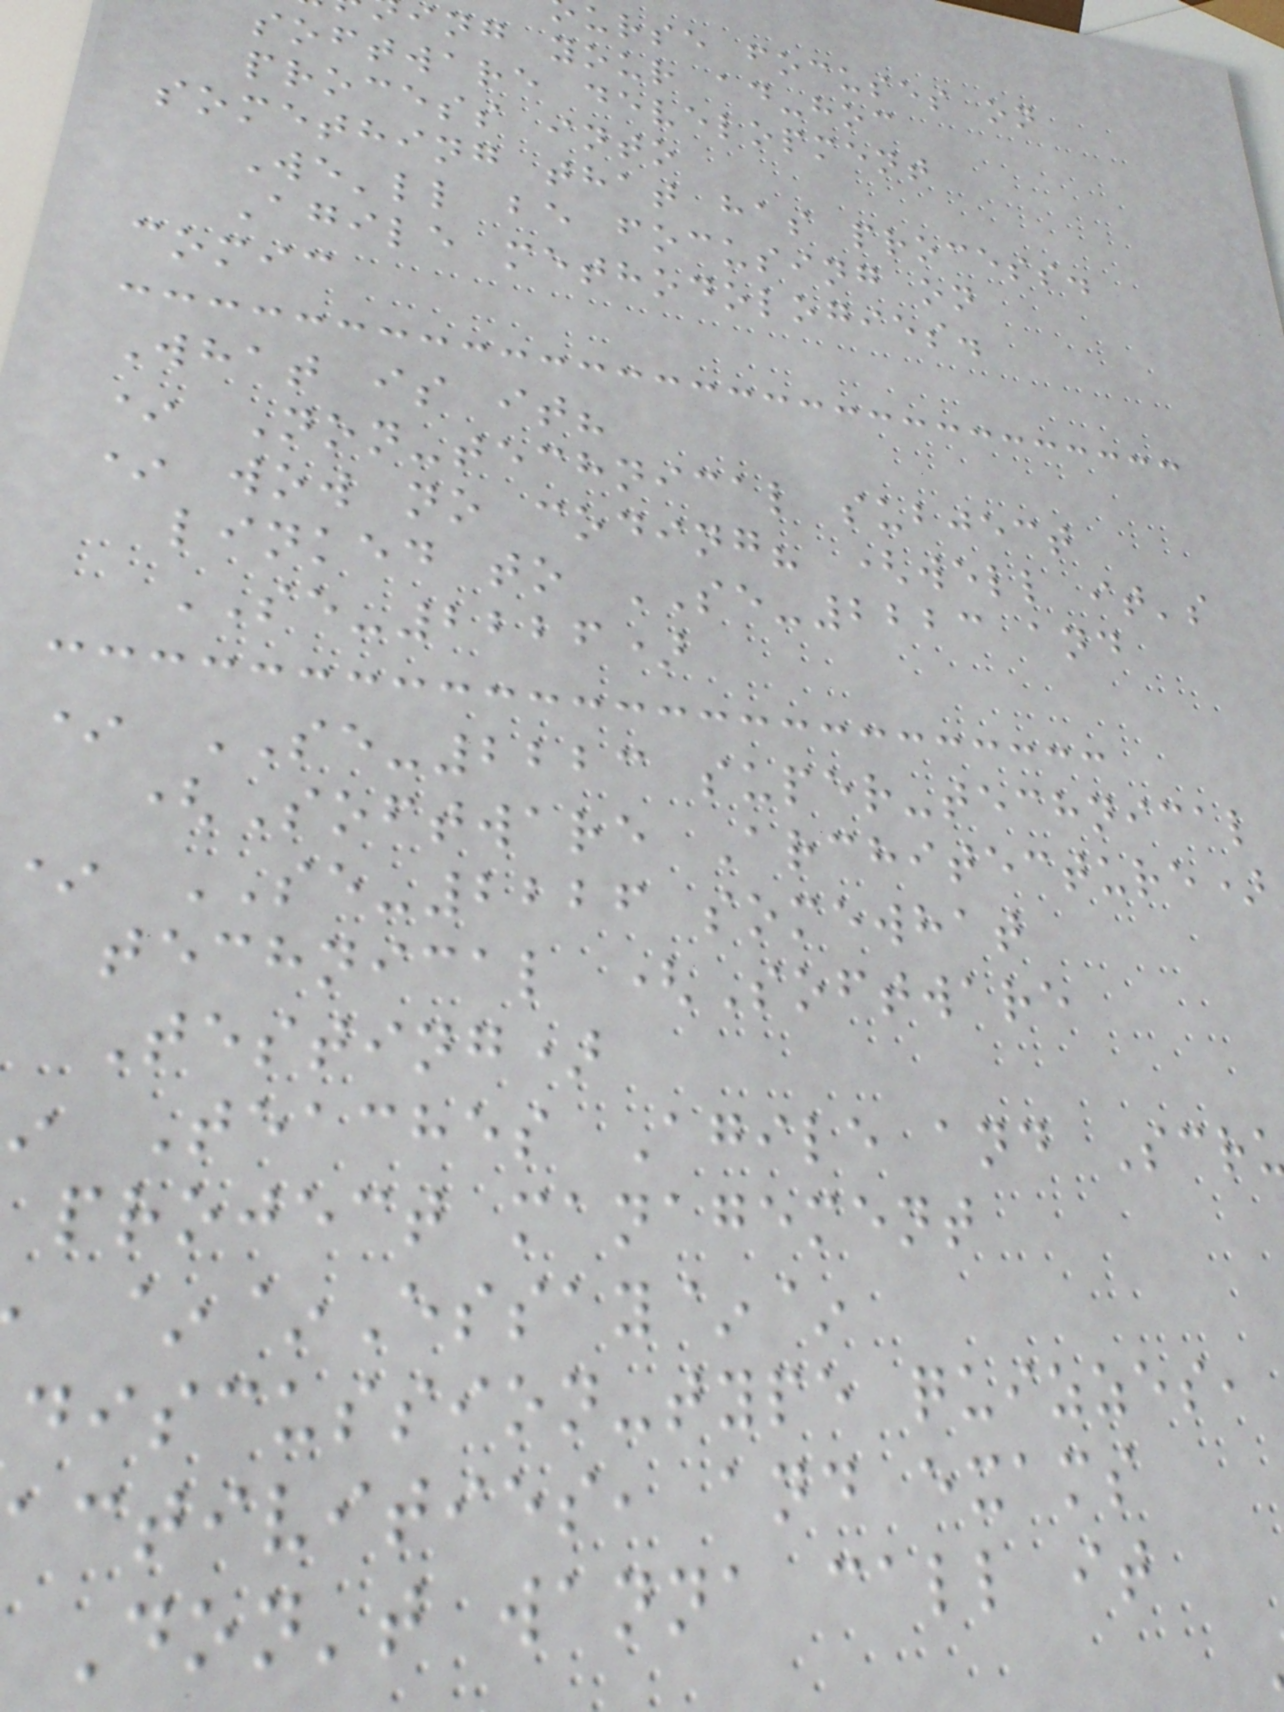urse focuses on
ing your ad-hoc
software development
process into
something that has process.
We'll be focusing on
Agile methodologies.
comic
What is it?
* Non-technical subject
* wow no coding? (well it's
linked to SE-2223 and
SE-2226)
* SE-2223 super-technical
(Software Architecture)
SE-2226 somewhat
technical (Software
Testing)
Teaches Agile and Scr
project management
~~Essay~~
discussion-type quizzes,
ctivities, and exams
Don't wanna call it
